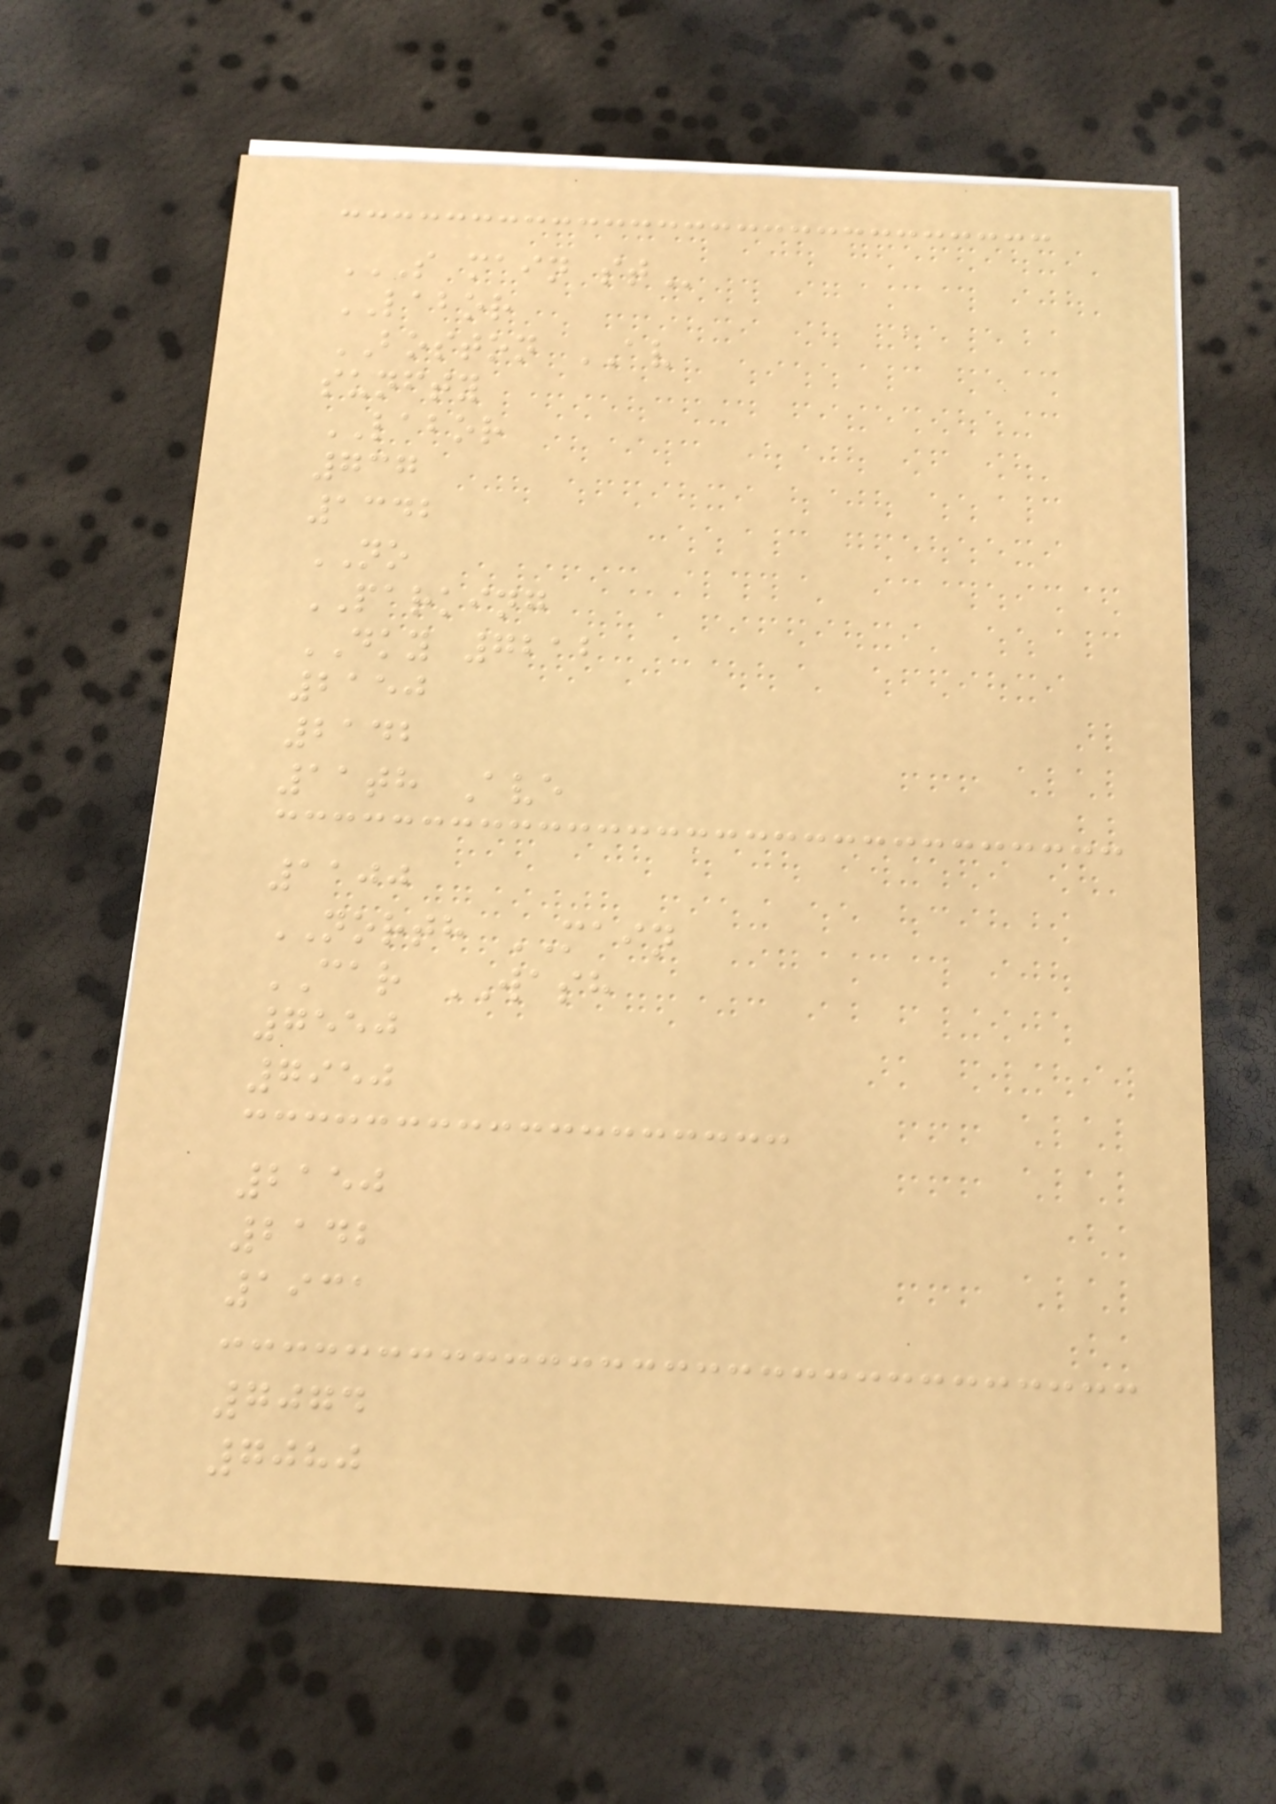S MAIN ST
LABOR
BOSTON AV
sunfty
LABOR
737
1342
NO
PARKING
DKY 7212
2150
2142
11th Ave
1100
NORTH MAIN
CAR WASH
7550
7950
2150
2142
1931
7074
7080
